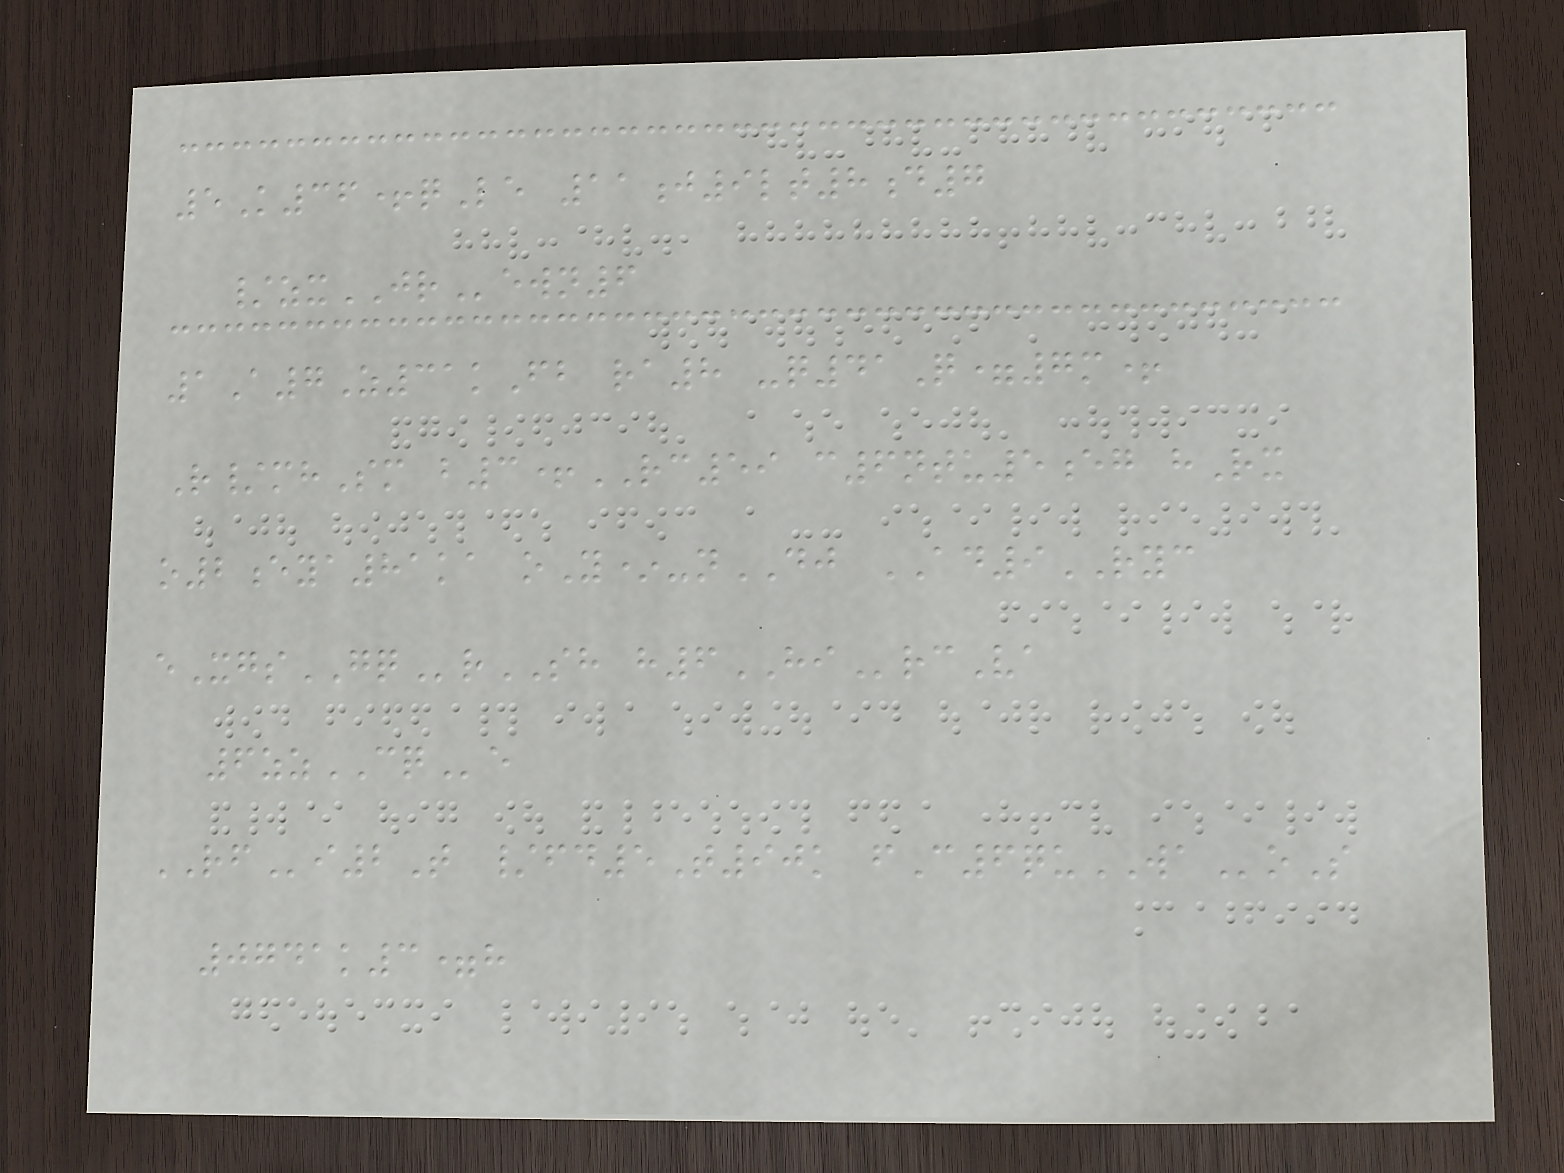5K36+qLe 11j9lt8d7
/zxJRewn6
1A7Z31kFb ra8 -q41Q=7m+
R/mhSm b3+RC59 c6ntu5eg hRx
o2eya81ka oY*-nDJ AD9RYC
eXgsGQrSH h6HIrcVa
6zzCQe
RFi2T /fd5T90k fC6quWAoS
0741k3=h
